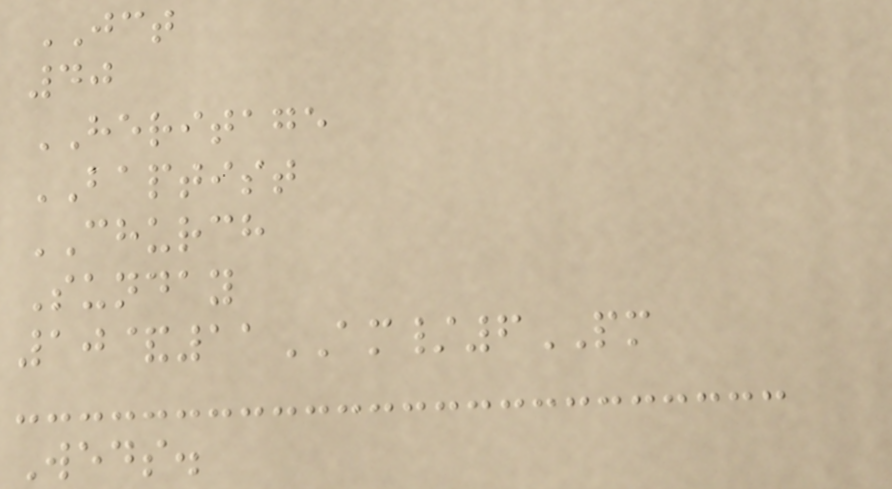JCT
40
HERITAGE
BAPTIST
CHURCH
Sunday
10&11AM/6PM
Weds.
